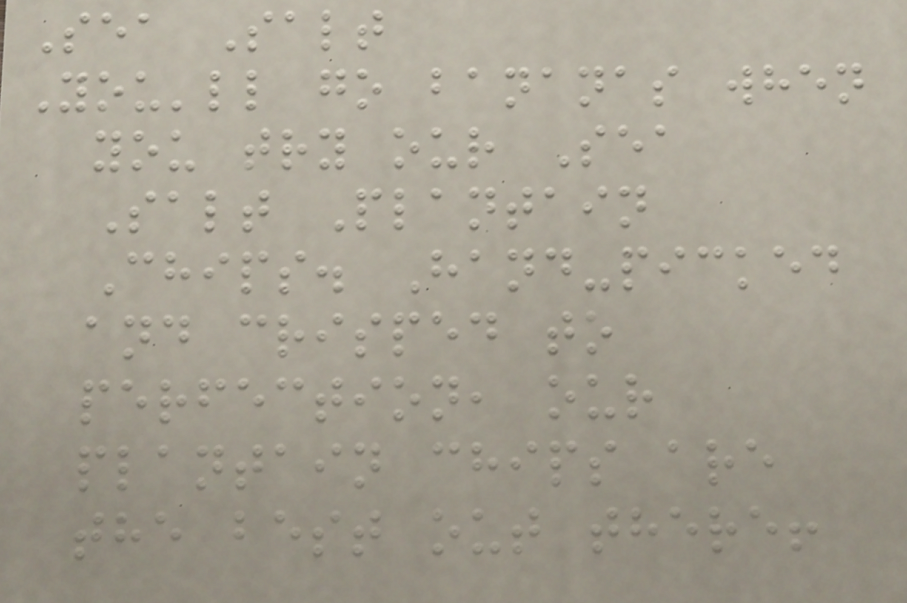Sea Salt
You'll go bananas when
you try our Sea
Salt Plantain
Chips. Hand-picked
and crisped to
perfection, our
plantain chips are
the best out there!
